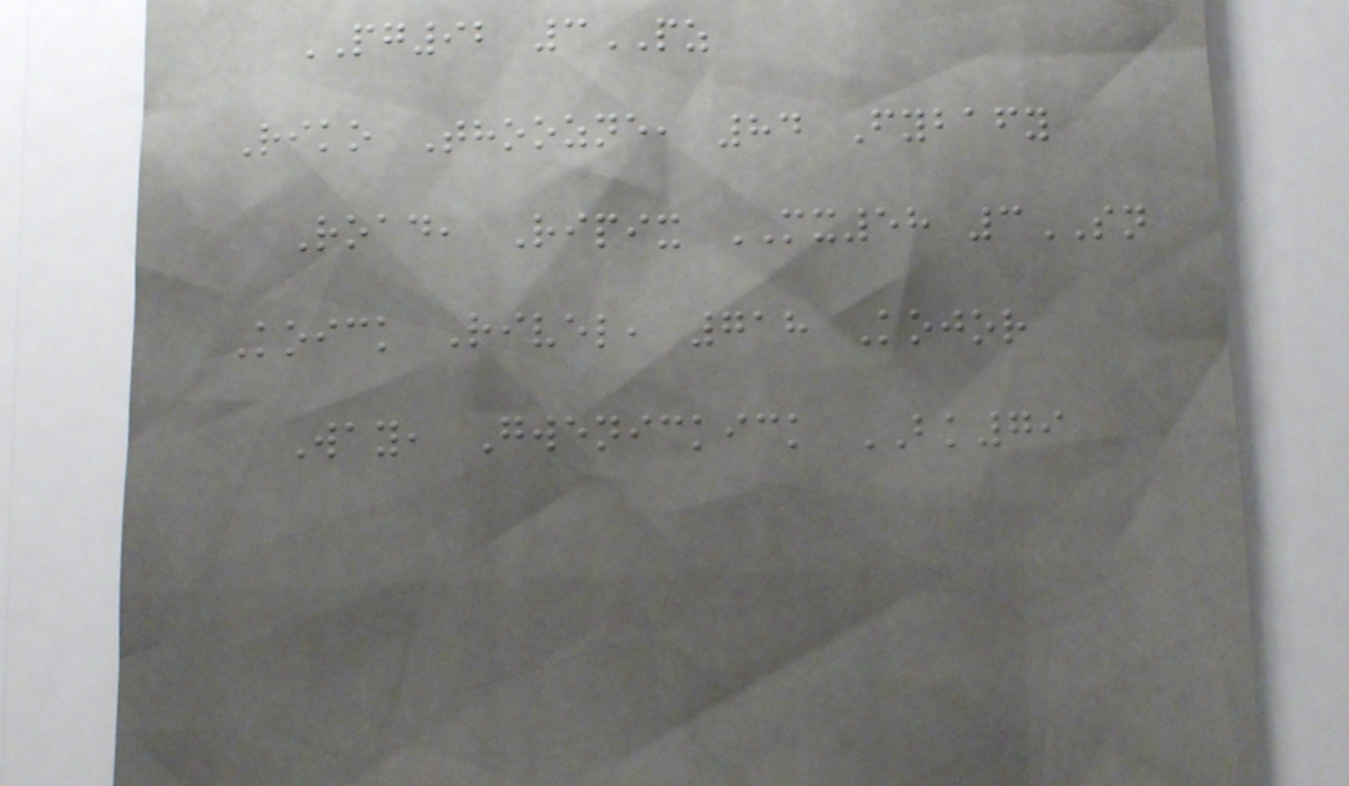PG92 3PZ
Riko Thoozne, 84 Fybafy
Road, Ripix MX58 3SN
Koick Rivel, 718 Kojor
Way, Gwenickick BK79
